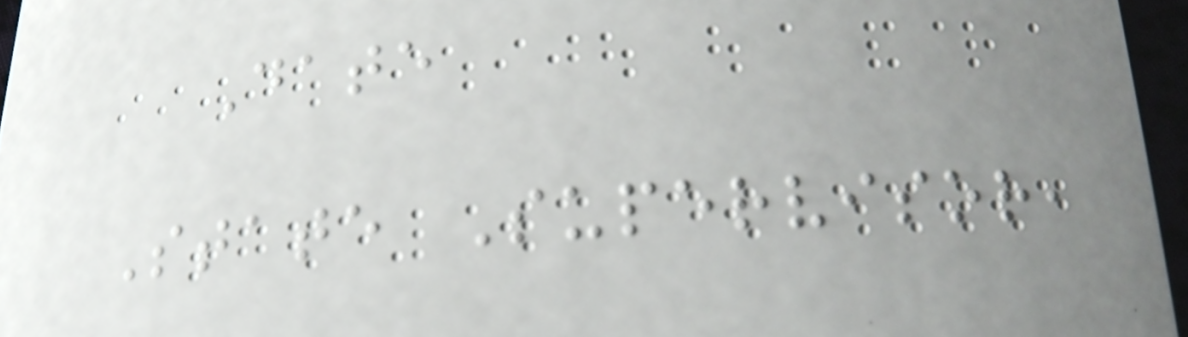Date
State Supervisor,
